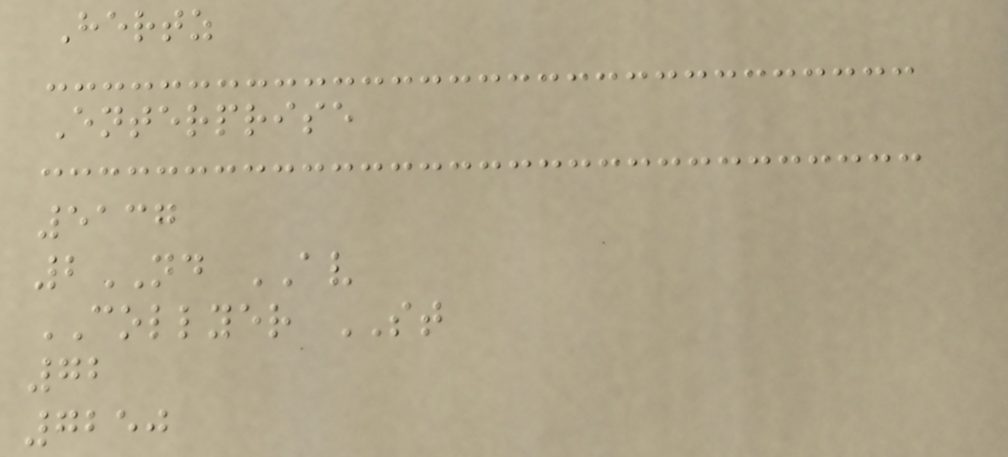Hertz
Enterprise
5137
2ND AV
COLLYER ST
72
7250
